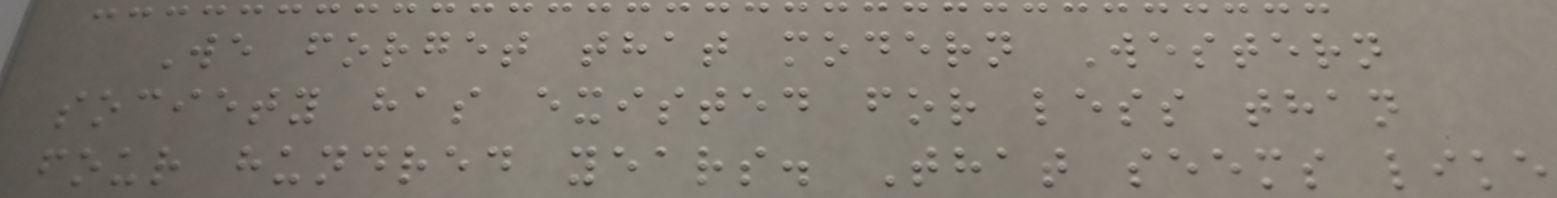We forget that modern Western
society has existed for less than
four hundred years. That seems like
